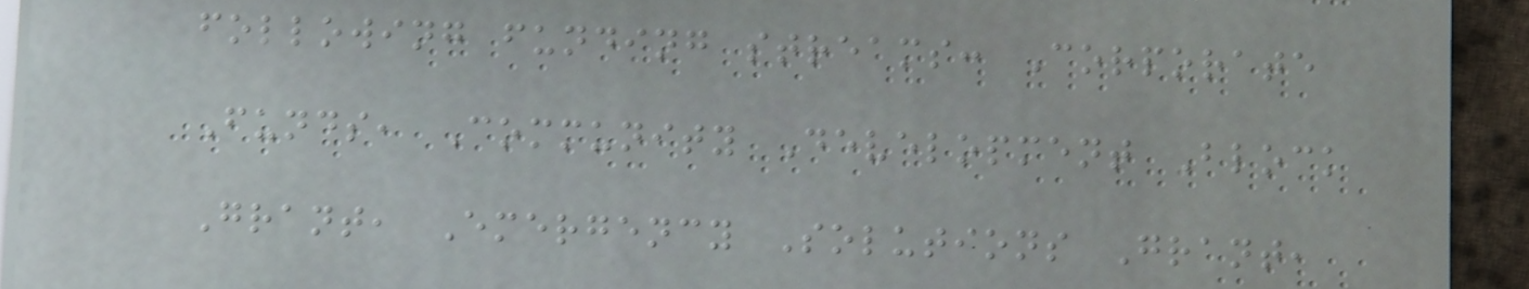following funding streams: Corporate
Funds, Community Development Block
Grant, Emergency Solutions Grant,
